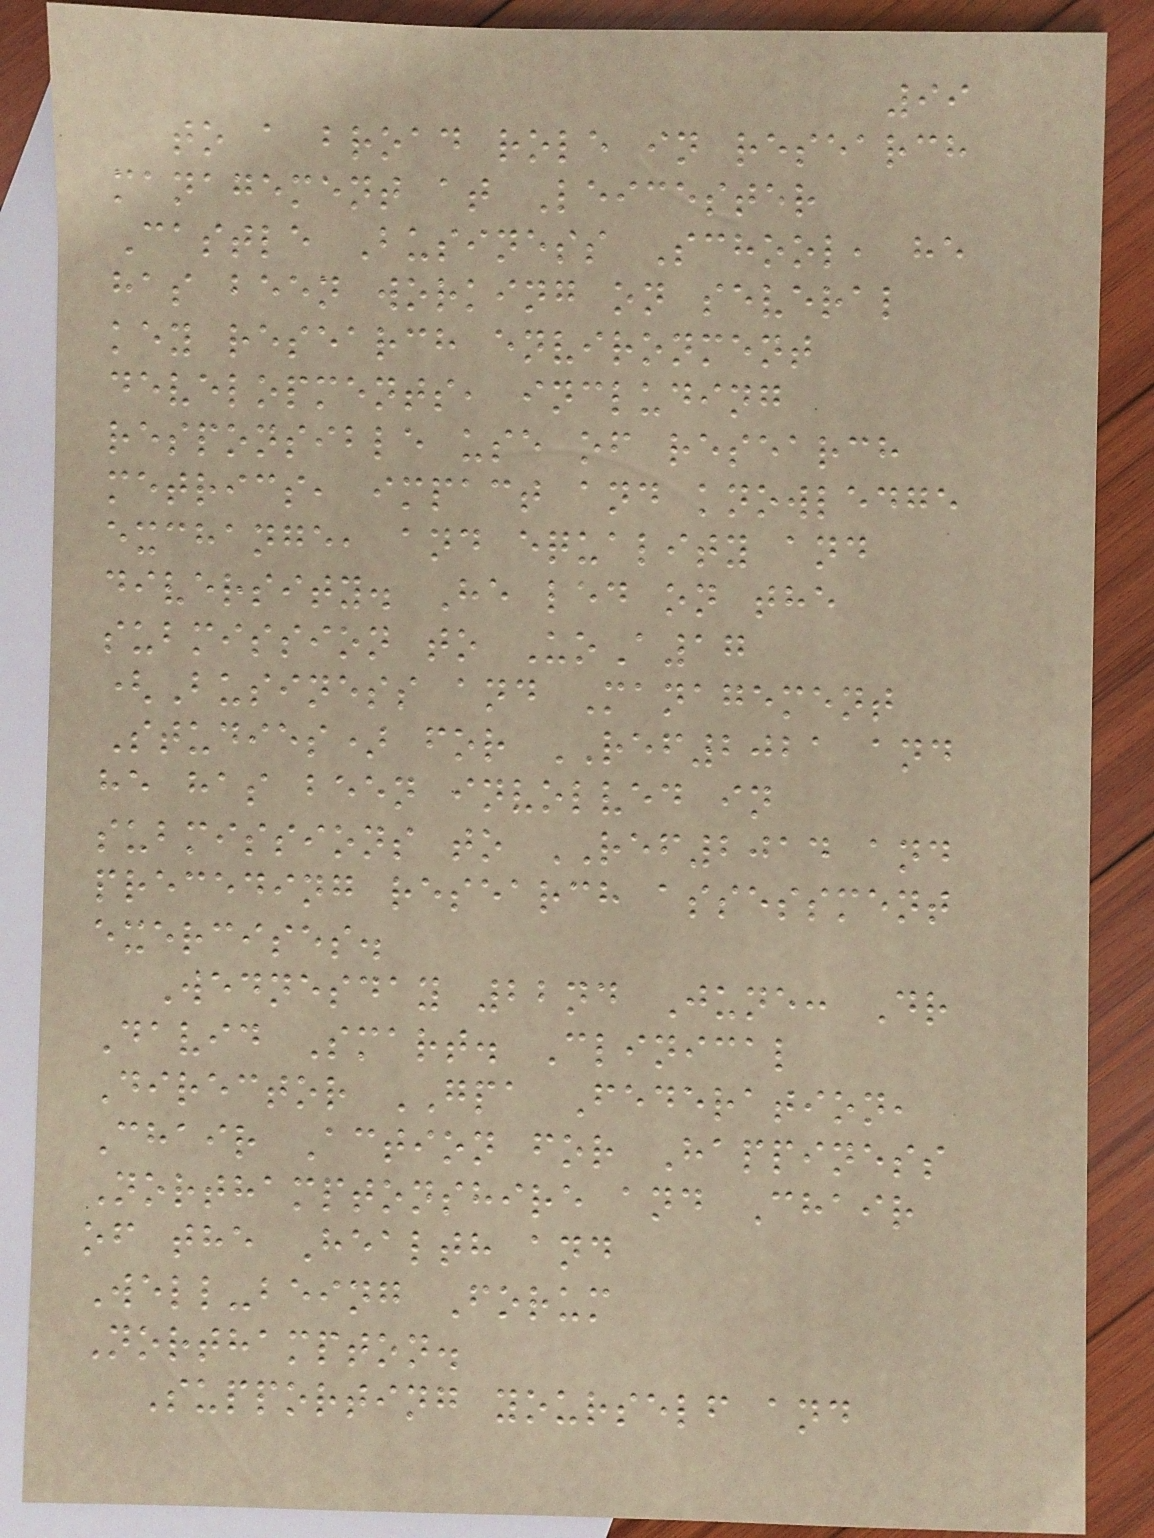99
to a broad role in research
management at Leicester
Castle Business School, he
has been working on several
key research environment
developments, including
responsible use of research
metrics, impact and knowledge
exchange, and equality and
diversity. He led on the
submission to UoA17
(Business and Management
Studies) for REF2021 and
he has been involved in
submissions to REF2014 and
preceding research assessment
exercises.
Wednesday 22nd June: Dr
David Smart. Clinical
Director GPA Federation,
Chair Action for Happiness
Northamptonshire and Chair
of the Health and
Well-being Forum
Northampton.
Supporting yourself and
